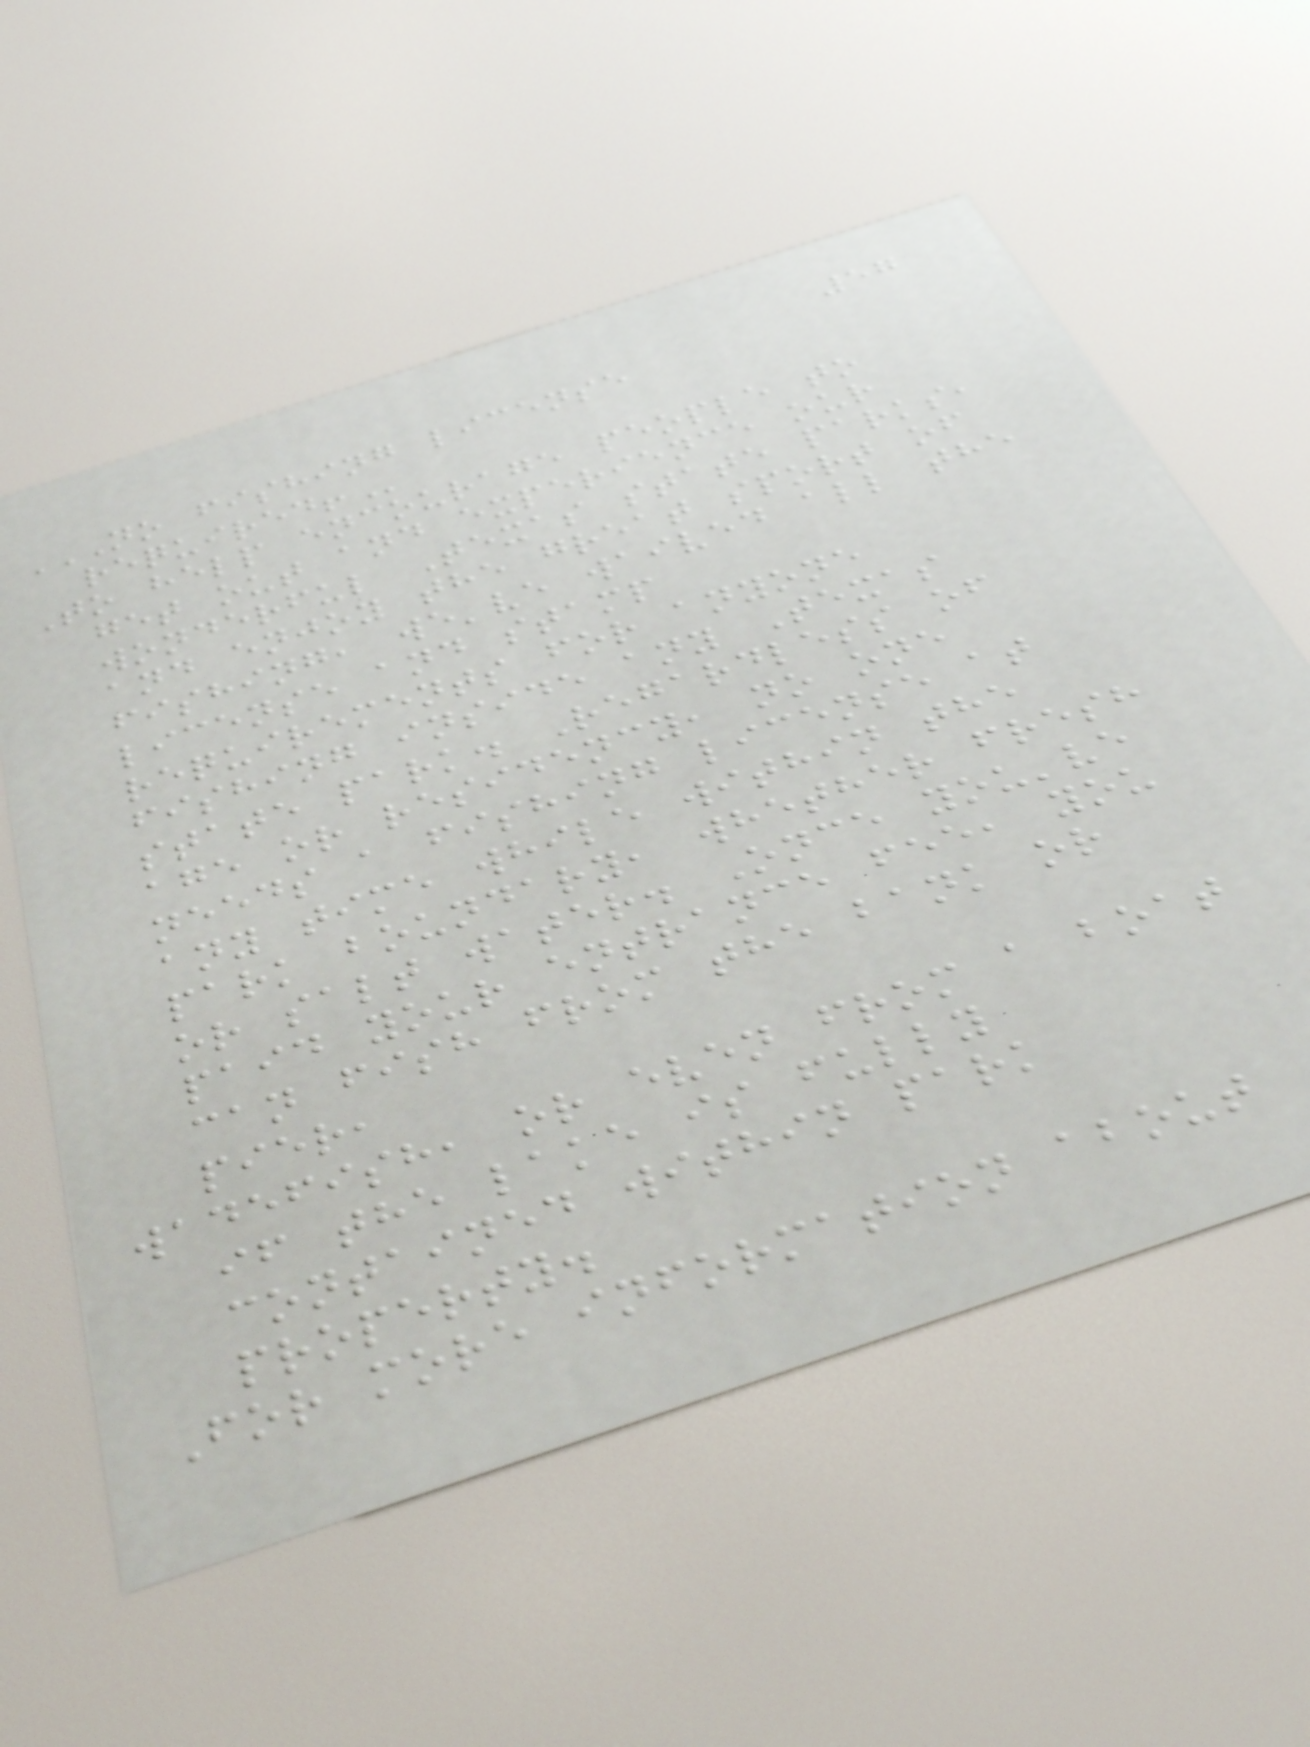57
NO FISHING LICENSE
REQUIRED!
To help encourage people to
get out and experience our
wonderful Texas state parks,
and enjoy the great sport of
fishing, we've waived all the
license and stamp
requirements for anyone
fishing inside any Texas
state park. Regardless of
age or residency, no one
needs a fishing license at
any time while within the
park boundary, whether fresh
or salt water. Once you've
paid your entrance fee, you
can fish from the bank or
pier,
wadefish, or even from a boat
if the lake is fully
contained within park
property.
For more information about
